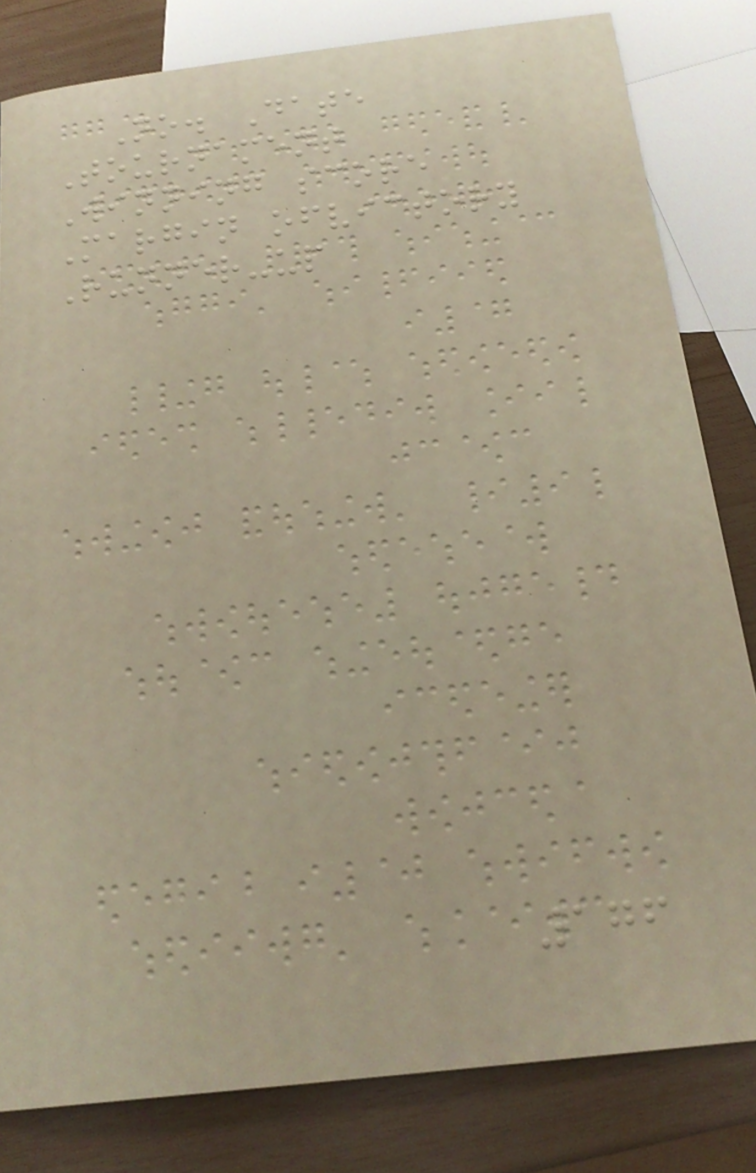No. Date
Tournament
Winning score
Margin ofvictory
Runner-up
176
